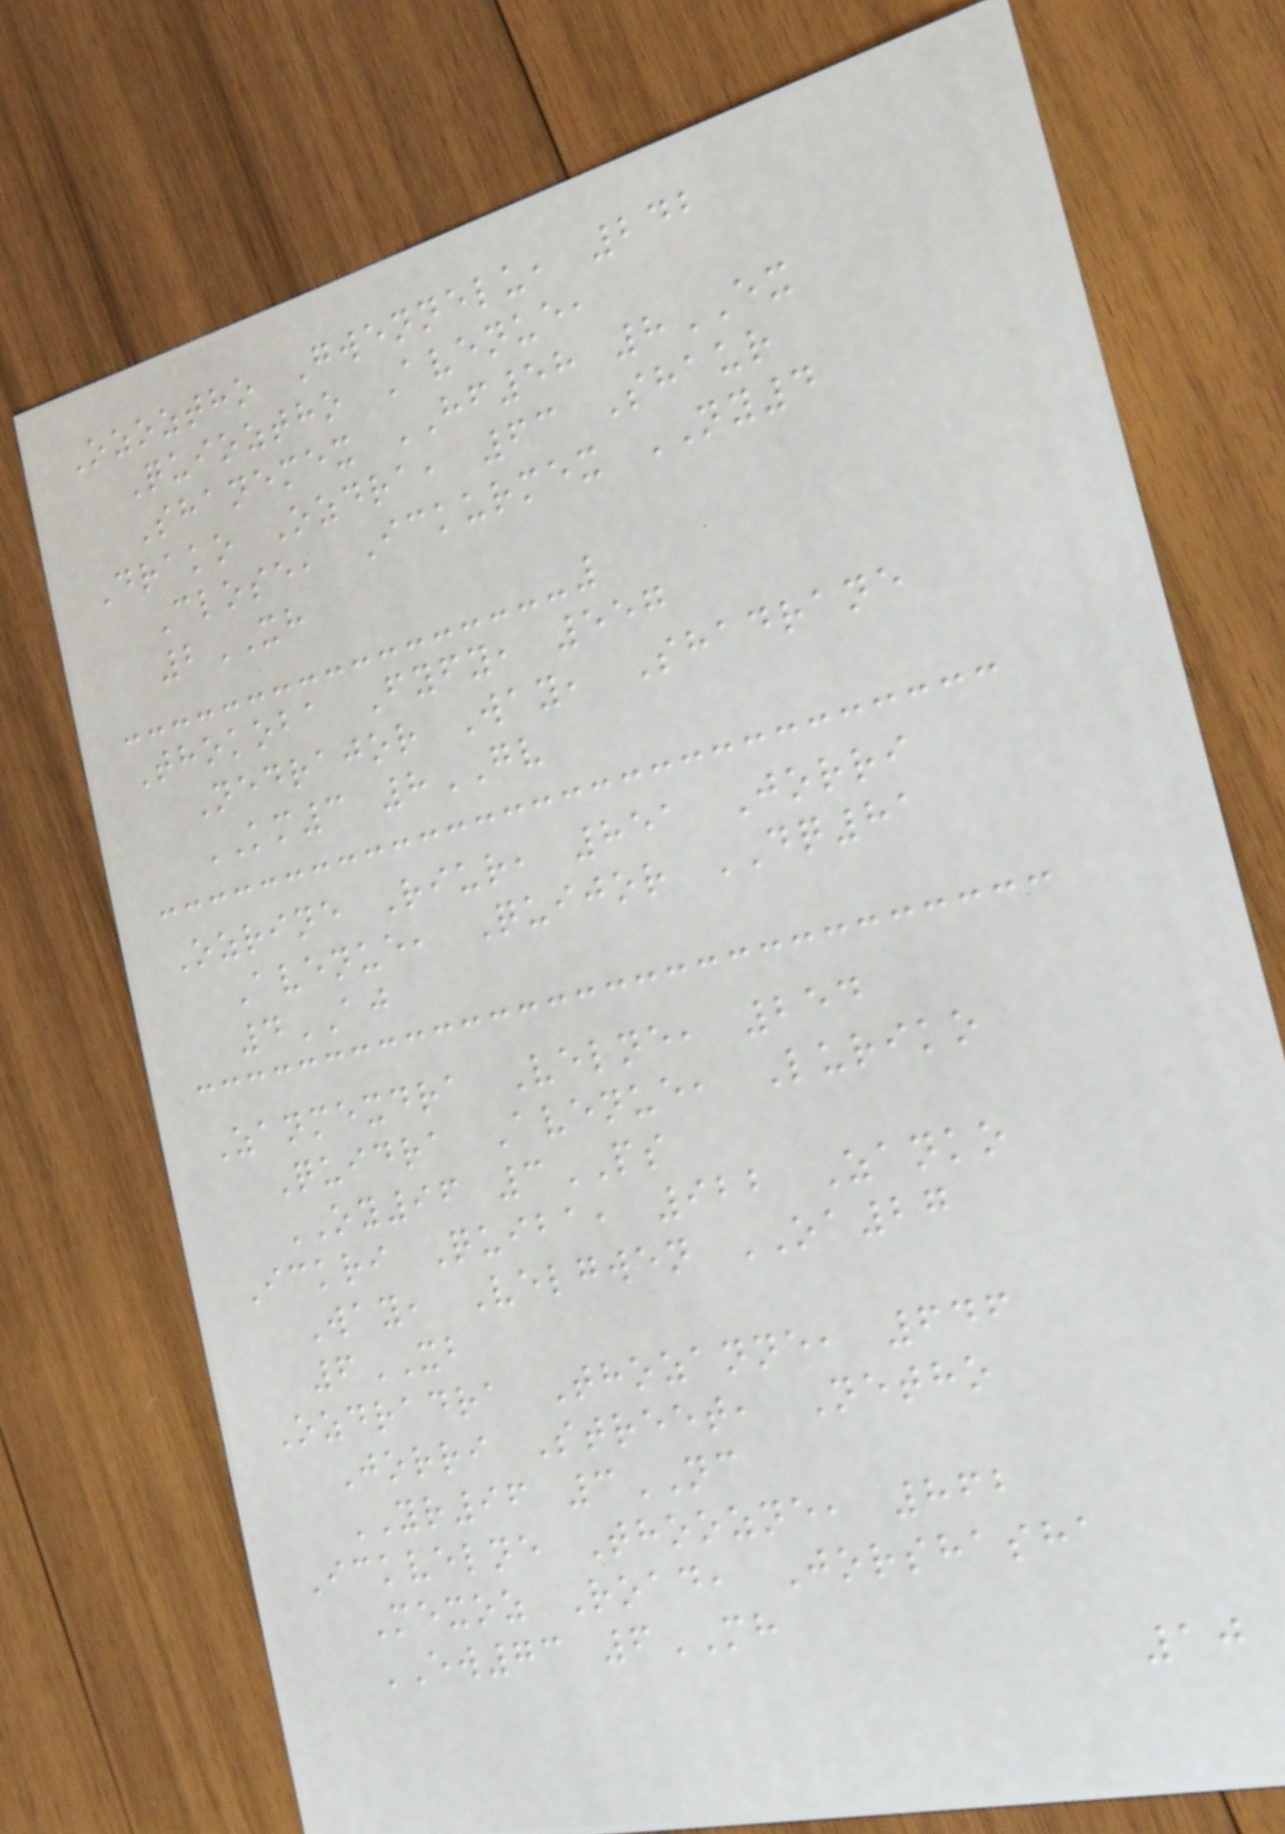Ozoztho Gwennelu, 242
Quioztho Avenue,
Shanemex HF58 8EX
Drako Ozdra, 63 Shaur
Close, Ickurmex NY4
2XH
Thokoba Fyfy, 557
Nedrajor Way, Shadrane
KM3 8GV
Ozrine Riur, 851 Jorri
Avenue, Quijor DQ81
4AJ
Zanmexdra Velne, 254
Quidra Avenue, Luriko
OY96 3PS
Ickri Quiba, 922 Zanko
Way, Velgwen OA27
6XB
Ozdradra Thozanne, 646
Jorri Street, Netho
YR96 3NC
Ickvelne Thoozne, 862
Mexoz Road, Jorshasha
EW73 6MH
10
